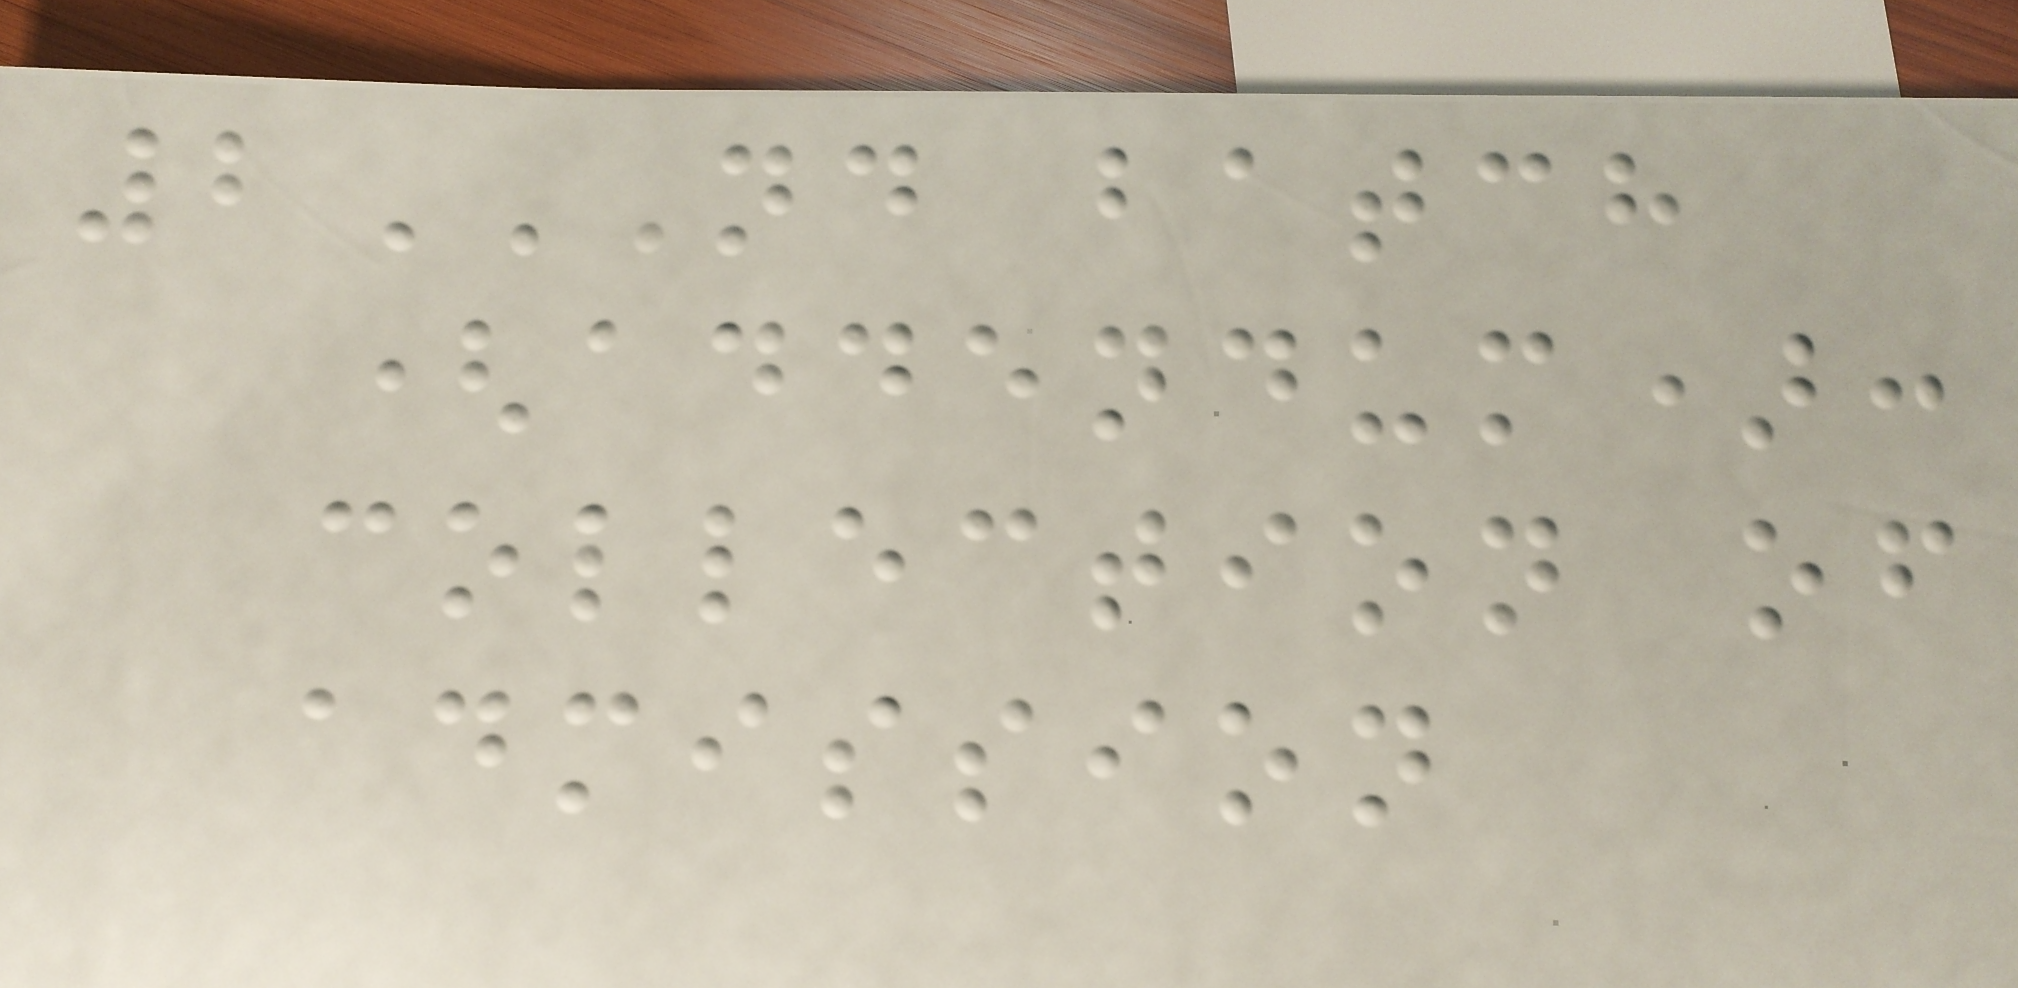2ND BATCH
(ADDENDUM):
COLLECTION OF
ADMISSION
